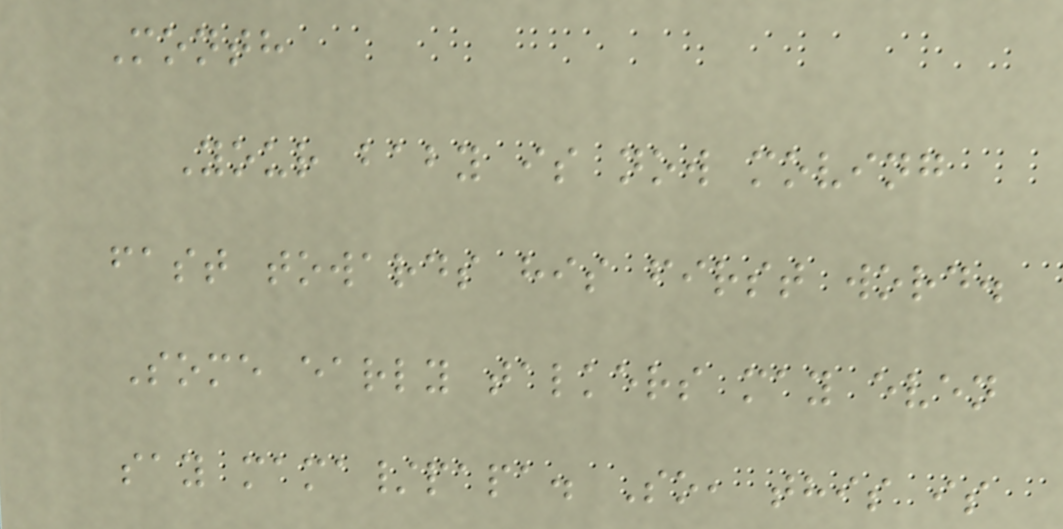Month
Your baby is now moving
fast towards his first word.
Some early talkers may even
say mama/papa. So, this is
